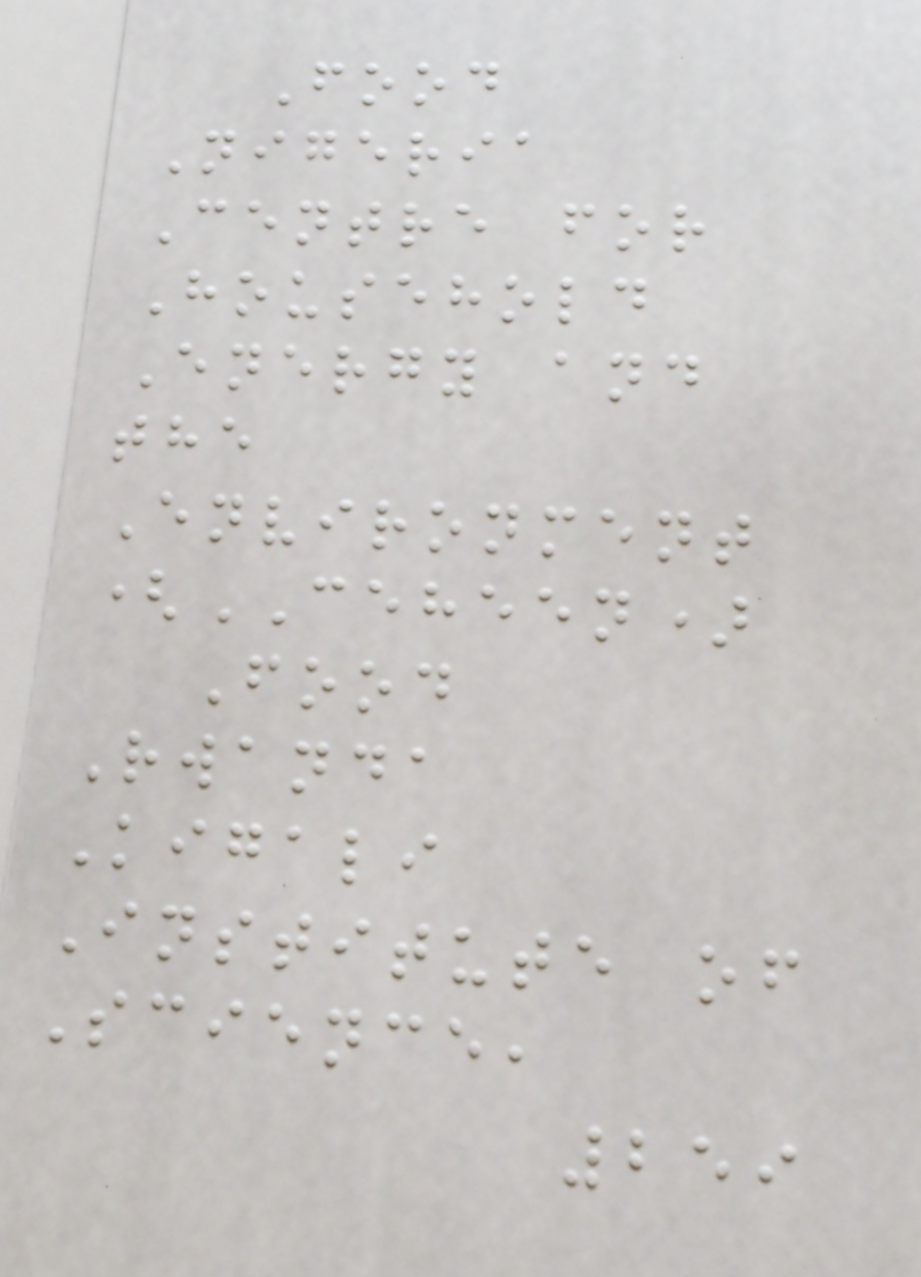Food
Nigeria
Centre for
Household
Energy and
the
Environment
(CEHEEN)
Food
Rwanda
Kigali
Institute of
Science,
259
